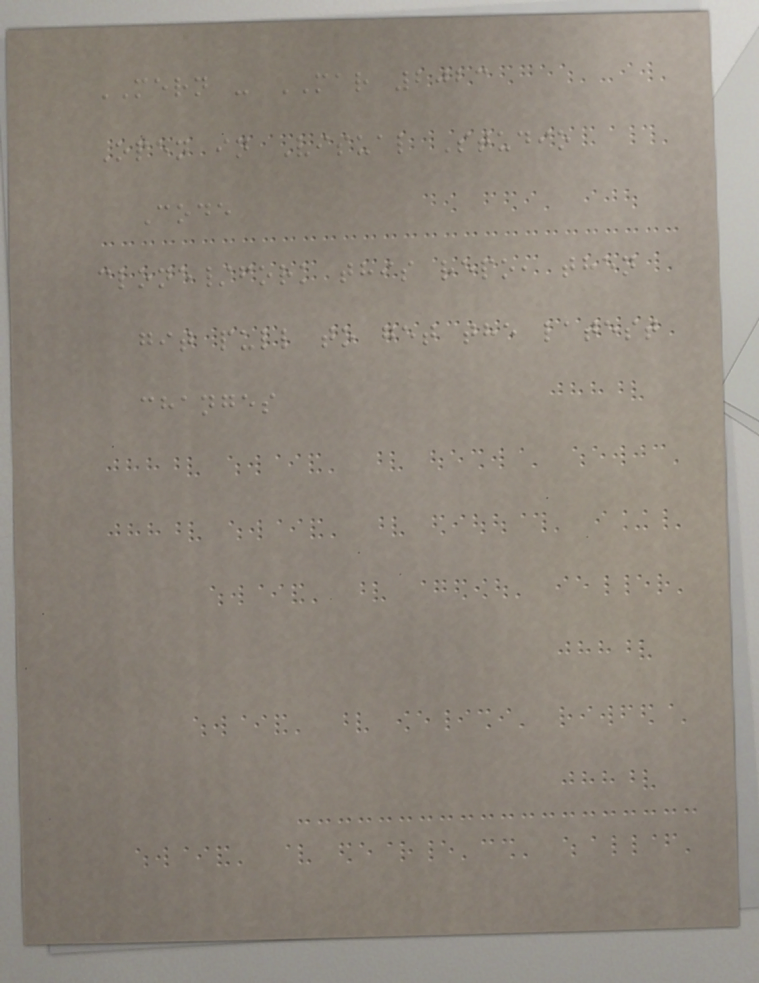MERN - MAR 2023
Open in Visual Studio
Code
clone/fork this repo, then
git pull to get the latest
changes
